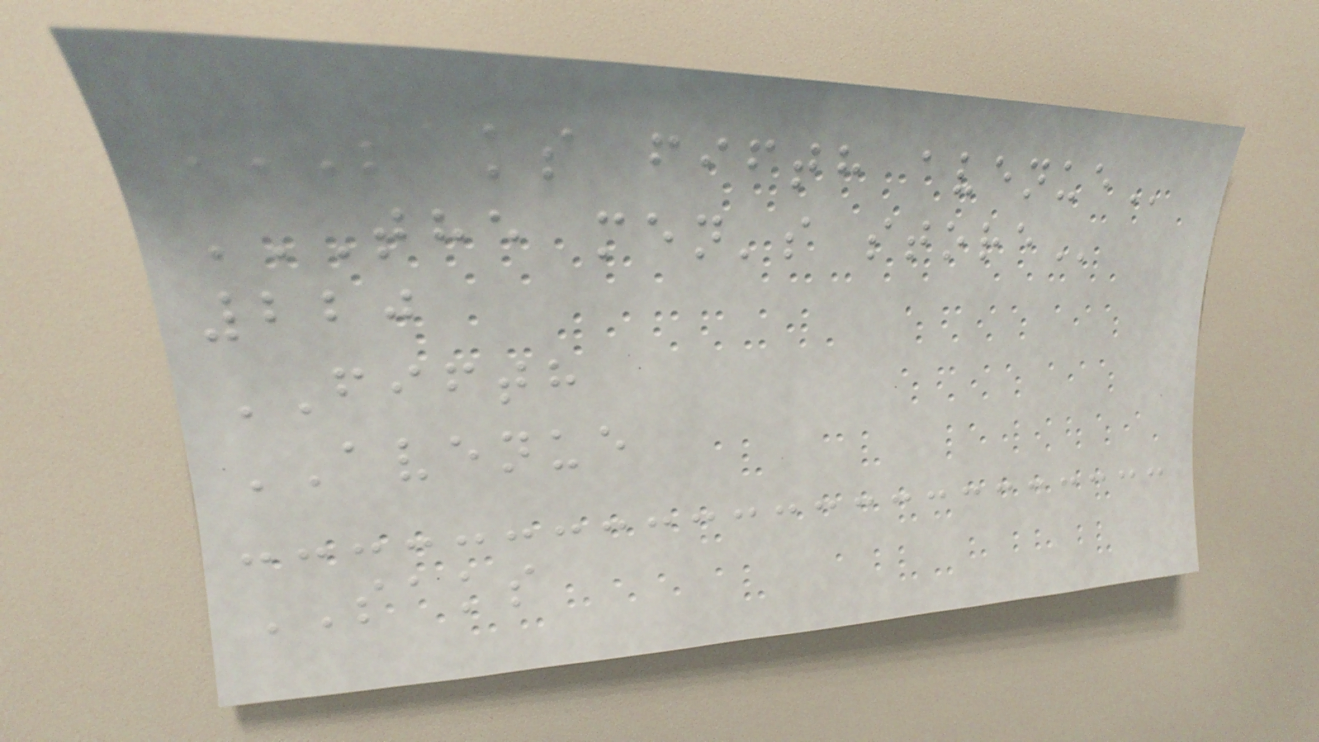SAKS FIFTH AVENUE
THE MEN'S STORE
220
FIFTH
AVENUE
SAKS
